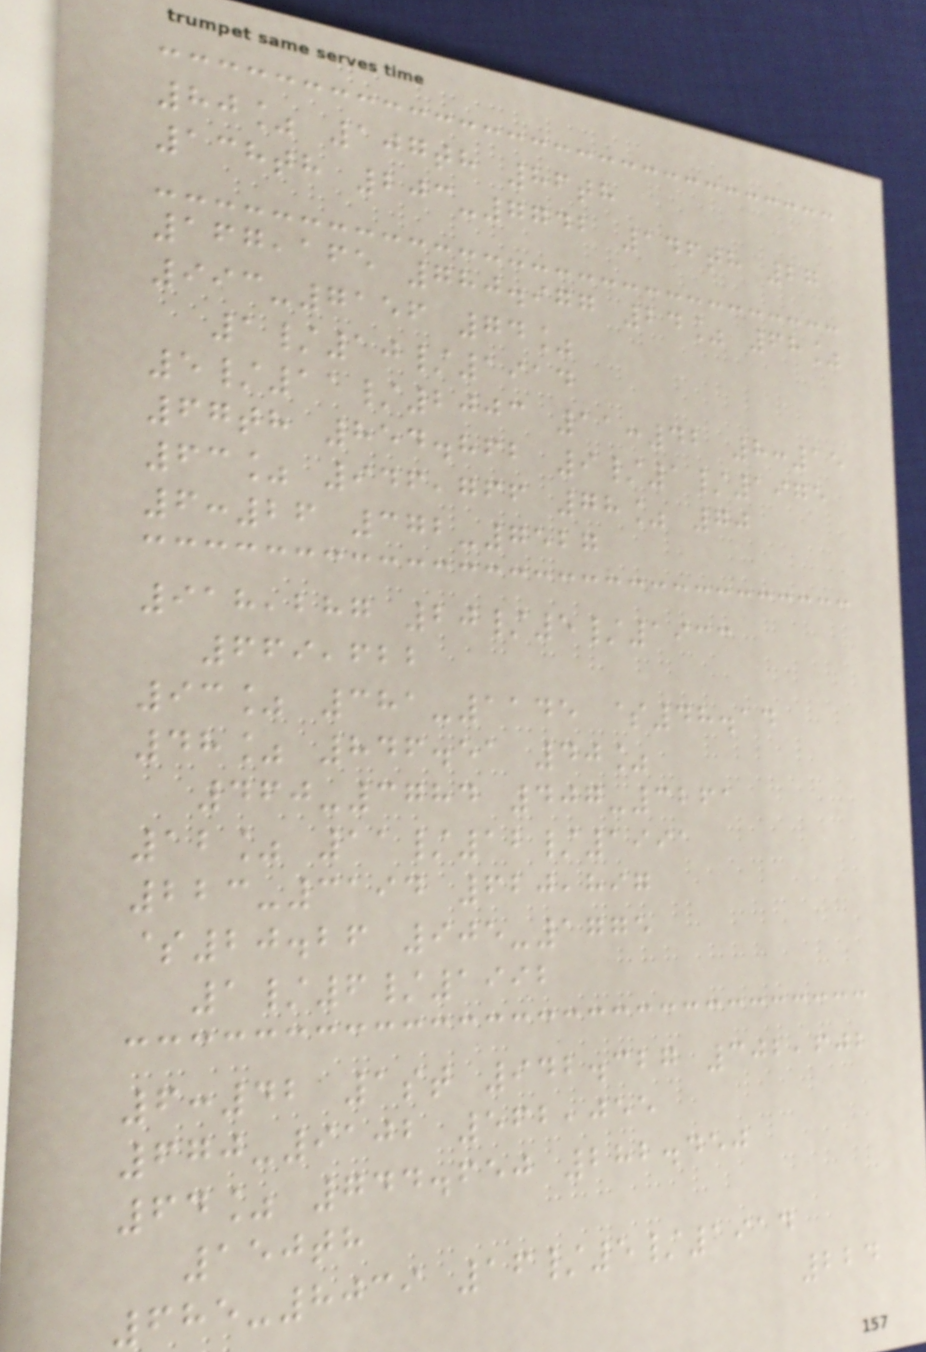80% 107th 86th
138th 203-7742 146th 27
167,165 780.977 24% 68%
993-7156 74%
1/10/1914
5/11/2003 11:42 8:15
67th 854.862 9/1/1975
63% 946,766 78% 70
6:26 372-7527
918,287 20/5/1933
669,622
93% 381-1145 $48.14
48% 846.51 40%
460-3784 407-3261
12% 11/12/1991
223-3194 620,897
$20.26 905-1775
1/6/1992
6:42 1st 942.327 302,602
670-9102 562,055
64% 744.650 282.450
150th
685-8039 16/5/1914
224
